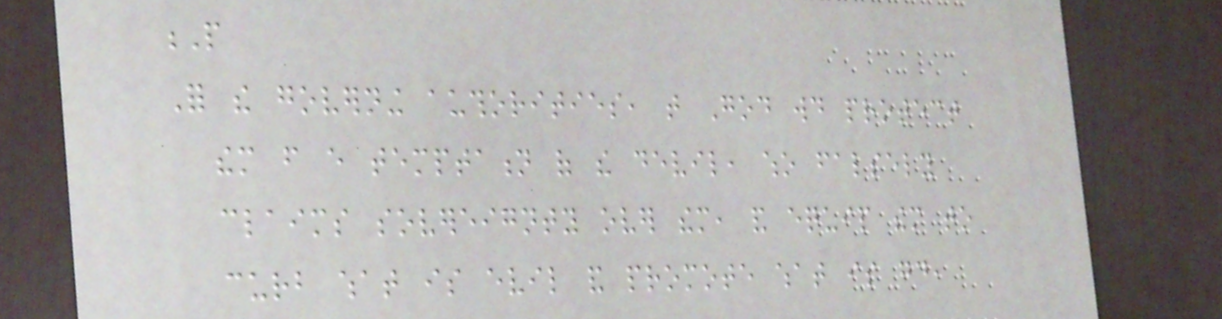P
For the governing authorities, that God would protect
them from every temptation of the devil, who falsely
claims sovereignty over them, and equip them to
curb what is evil and promote what is good,
